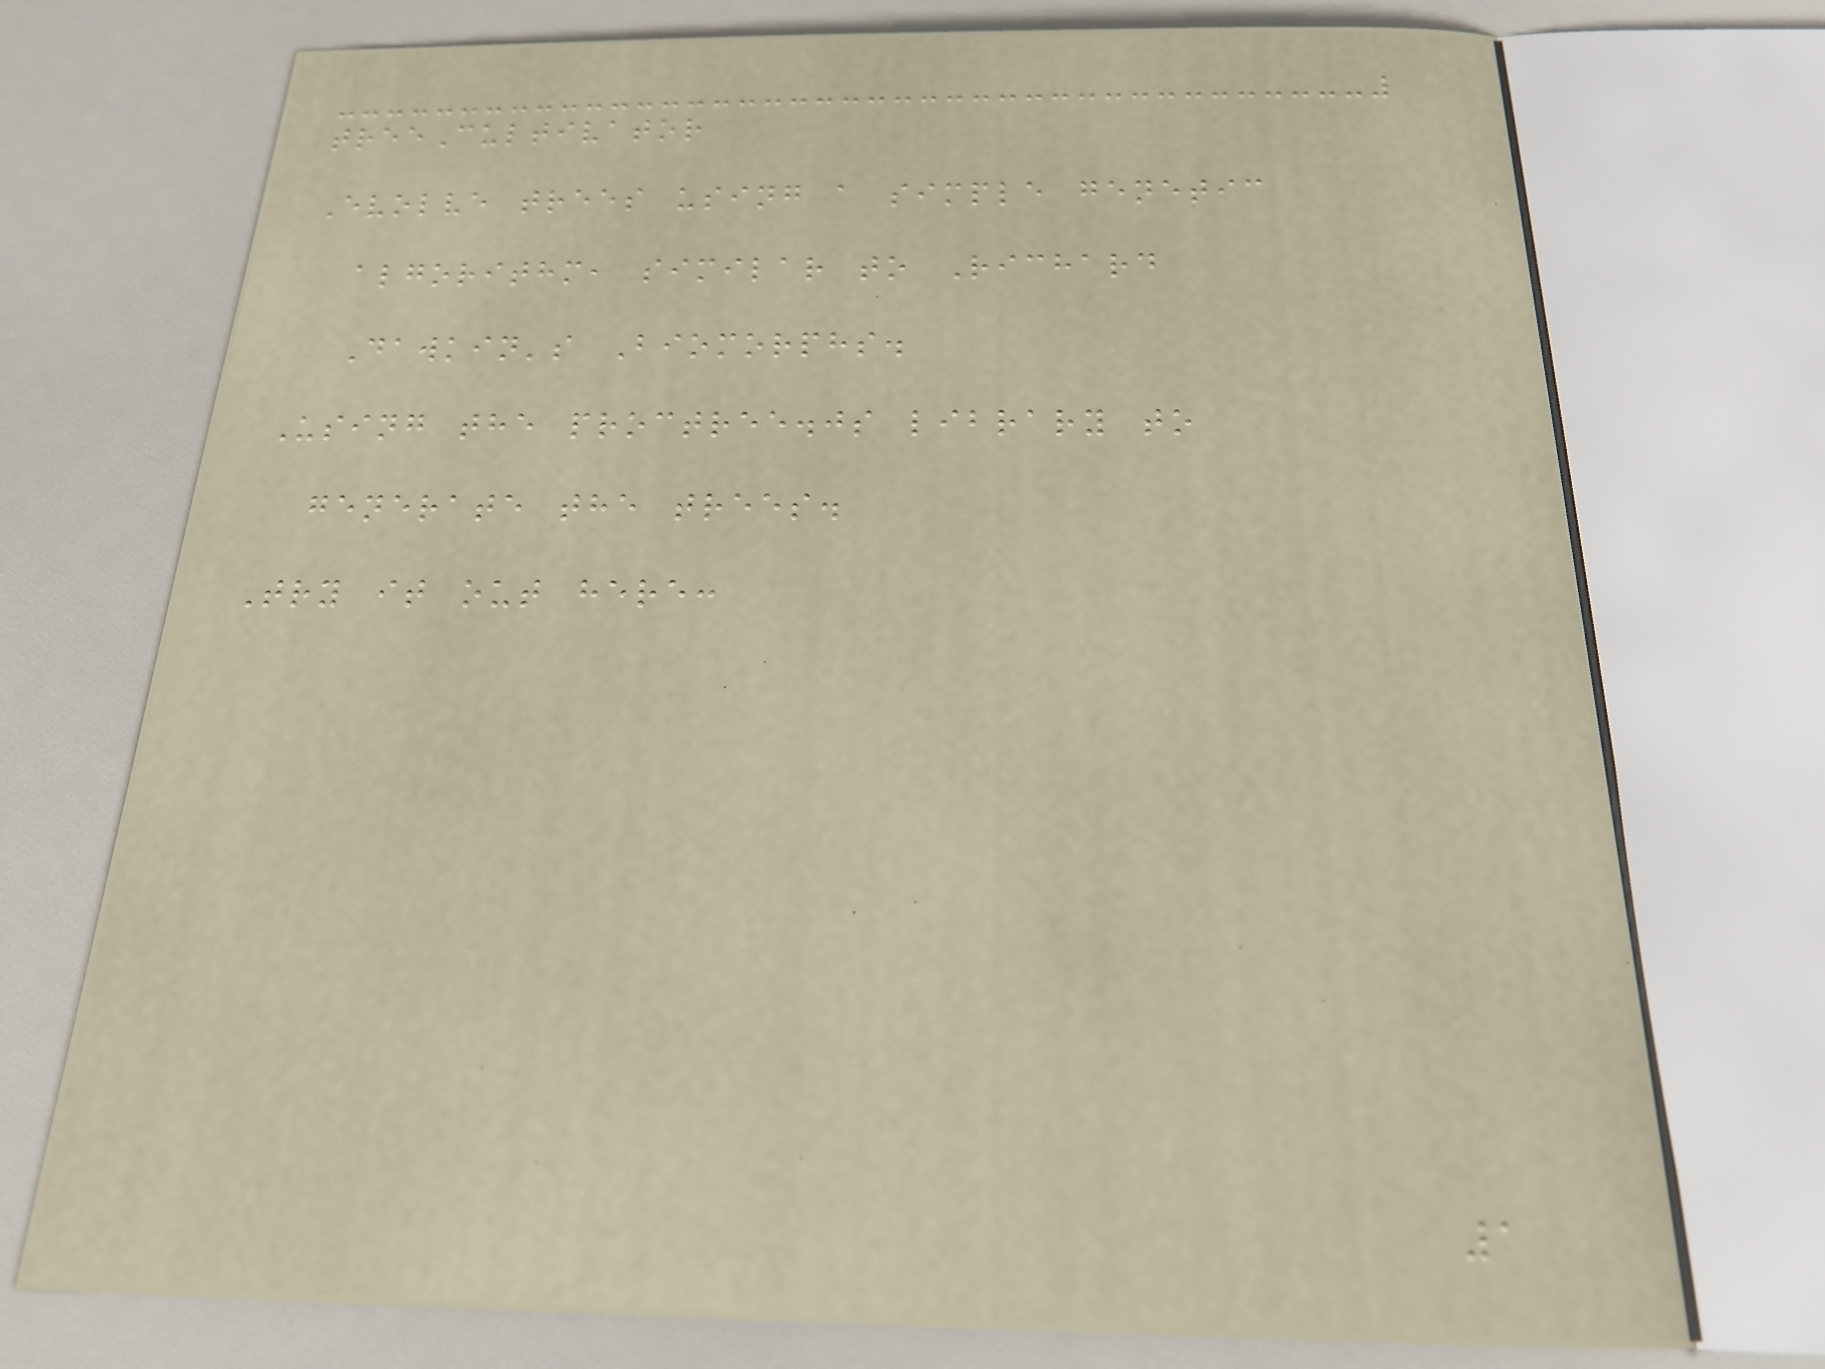treeCultivator
Evolve trees using a simple genetic
algorithm, similar to Richard
Dawkin's Biomorphs.
Using the proctree.js library to
generate the trees.
Try it out here:
1
